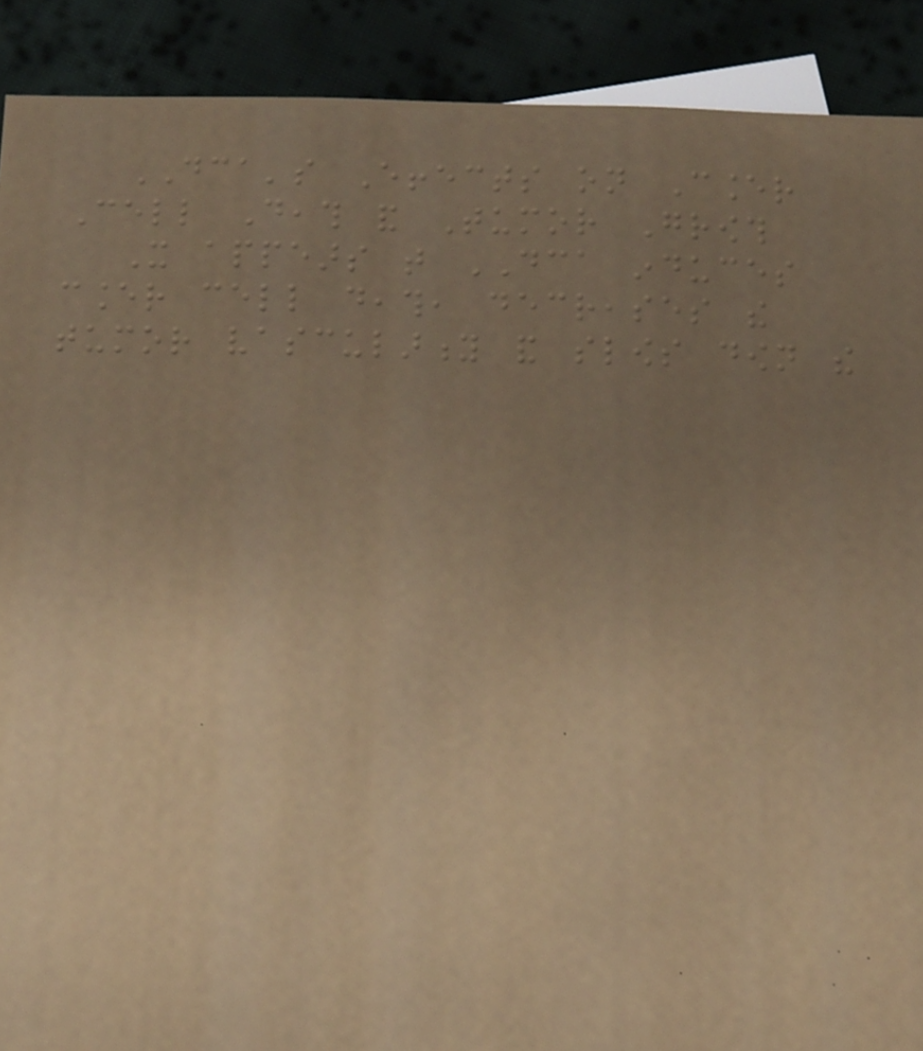DCA's Effects on Cancer
Cell Death and Tumor Growth
It appears that DCA induces
cancer cell death, decreases the
tumor vascularity and slows down the
